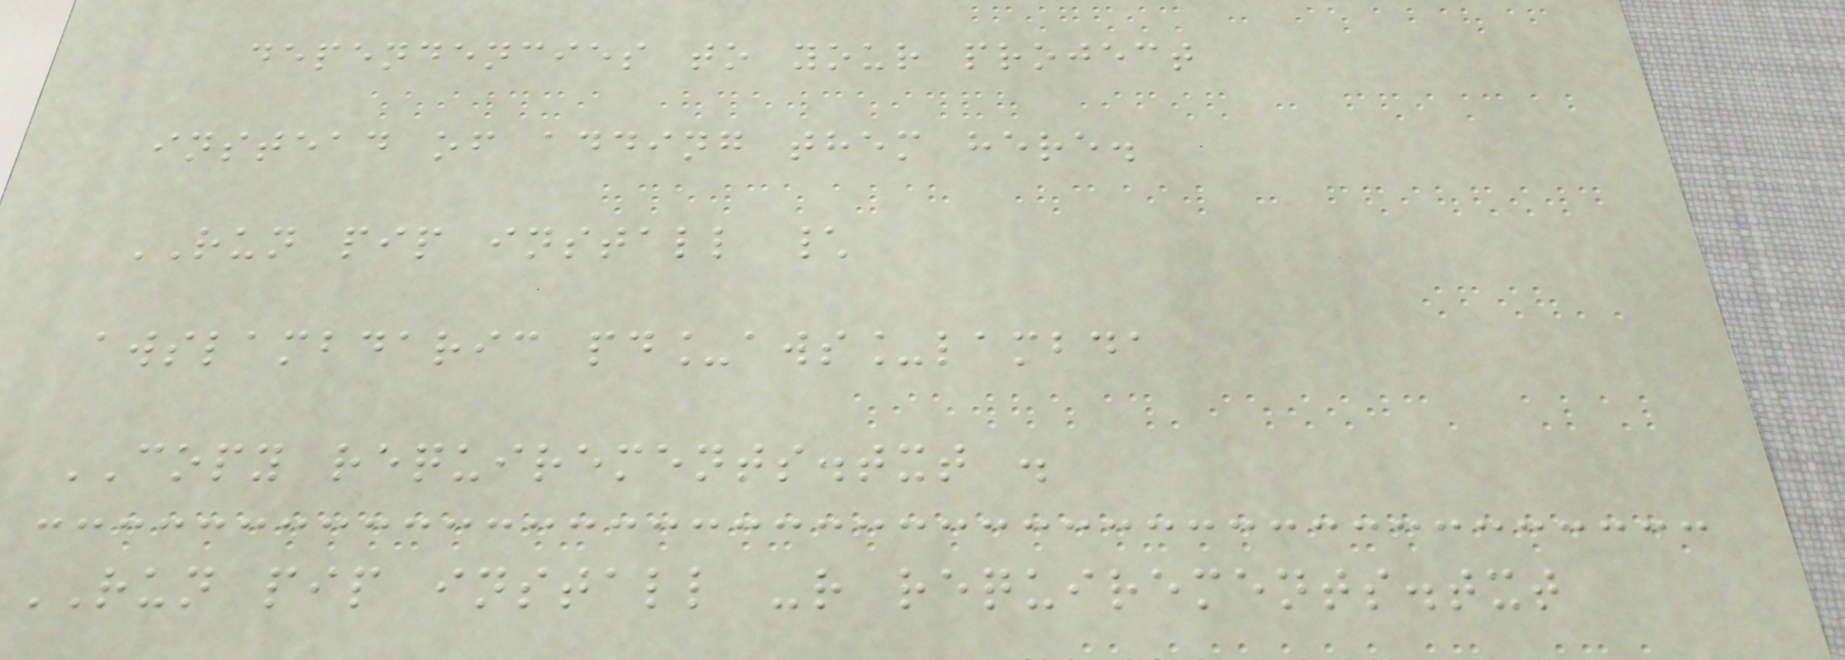dependencies to your project
instead of adding them here.
RUN pip install \
awslambdaric pd_aws_lambda
COPY requirements.txt .
RUN pip install -r requirements.txt
